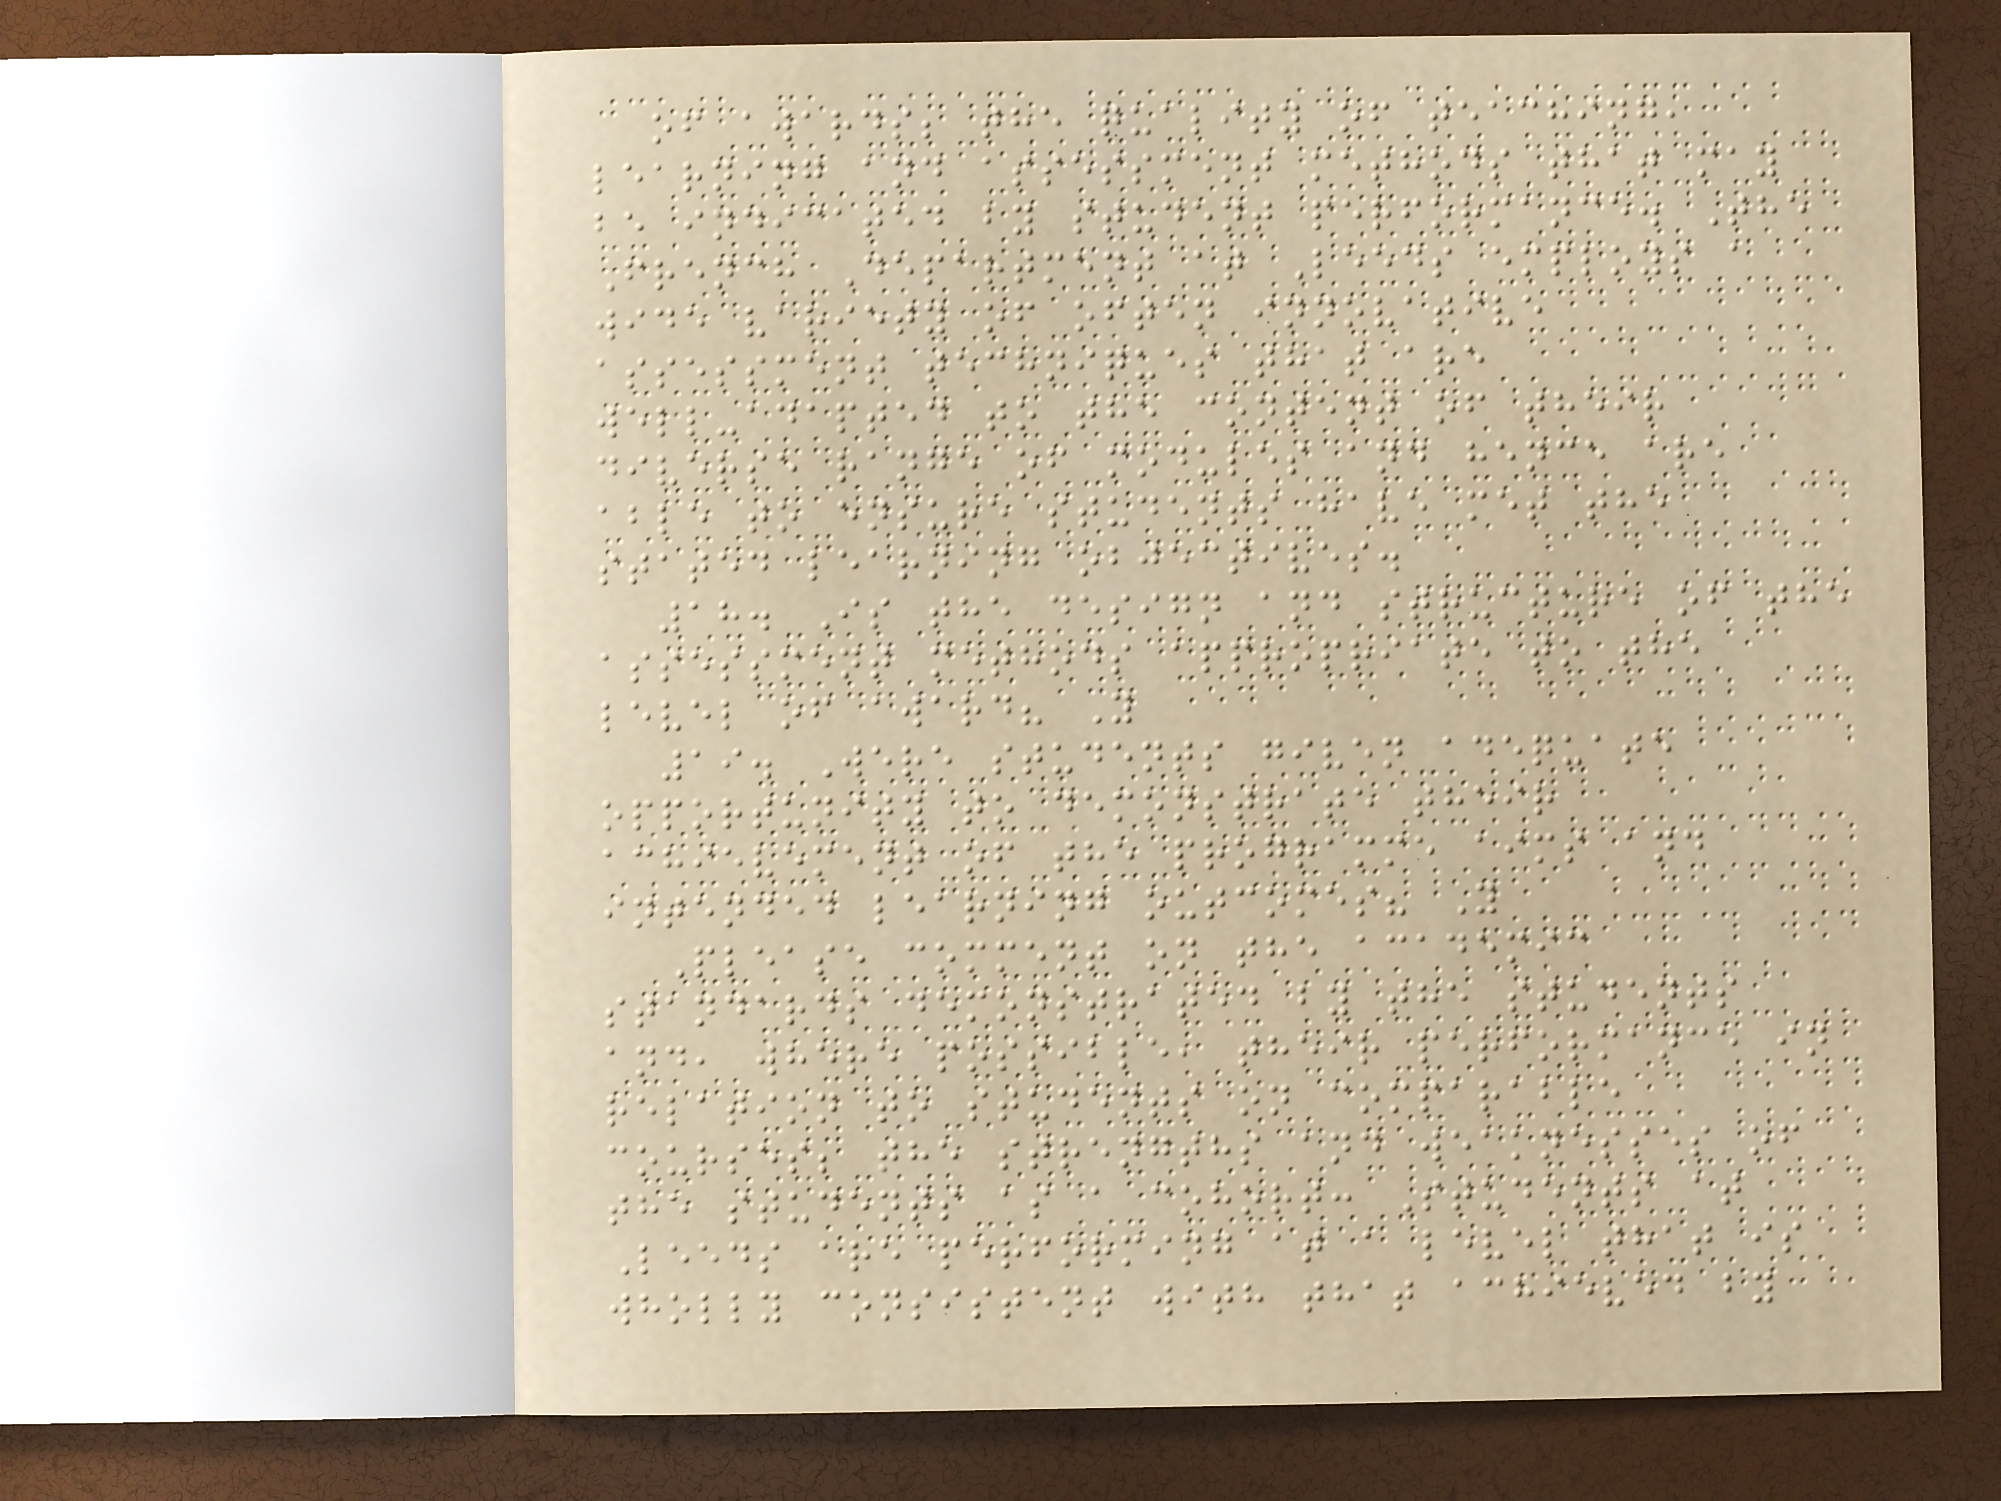of awards; the quality of teaching,
learning and assessment methods that may
be indicated by student performance. The
French Department at Leeds employs a
wide variety of often innovative
assessment techniques that are
well-adapted to the content of their
diverse range of modules and hence are
able to ensure students have met the
stated learning objectives.
18. Is the design and structure of the
assessment methods appropriate to the
level of award? Y
19. Were students given adequate
opportunity to demonstrate their
achievement of the programme aims and
intended learning outcomes? Y
Please comment on the academic
standards demonstrated by the students
and, where possible, their performance in
relation to students on comparable
courses; the strengths and weaknesses of
the students as a cohort: Students at
Leeds are performing at a level that is
wholly consistent with that achieved by
